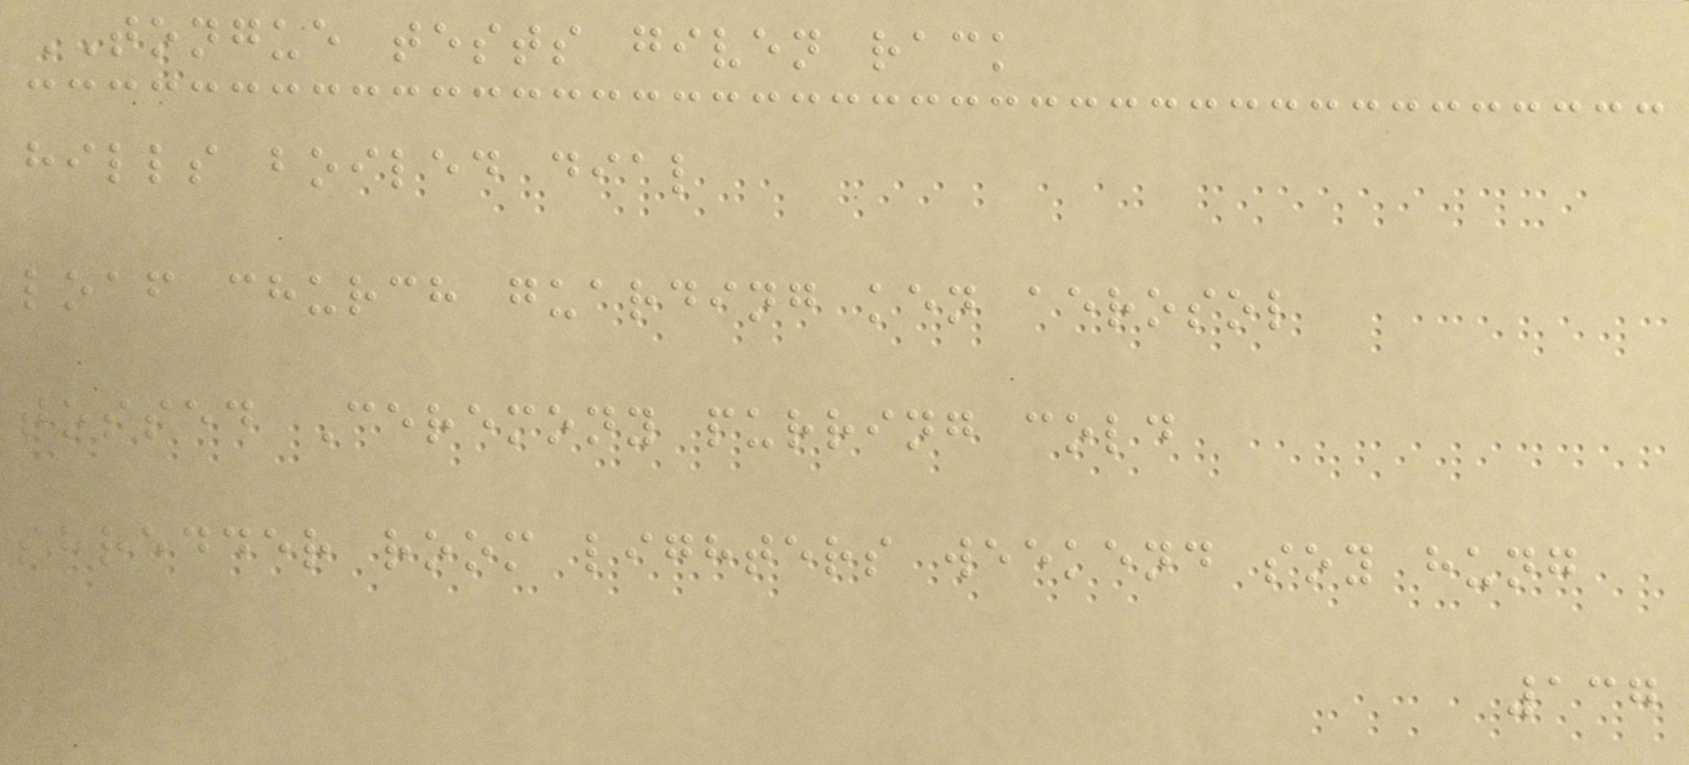TONGUE tests given rack
hills boiled dial
loaf church guarding ken aerosol
tossed Ceremony purring cold
shredder room lighters weekend soy hung
137
